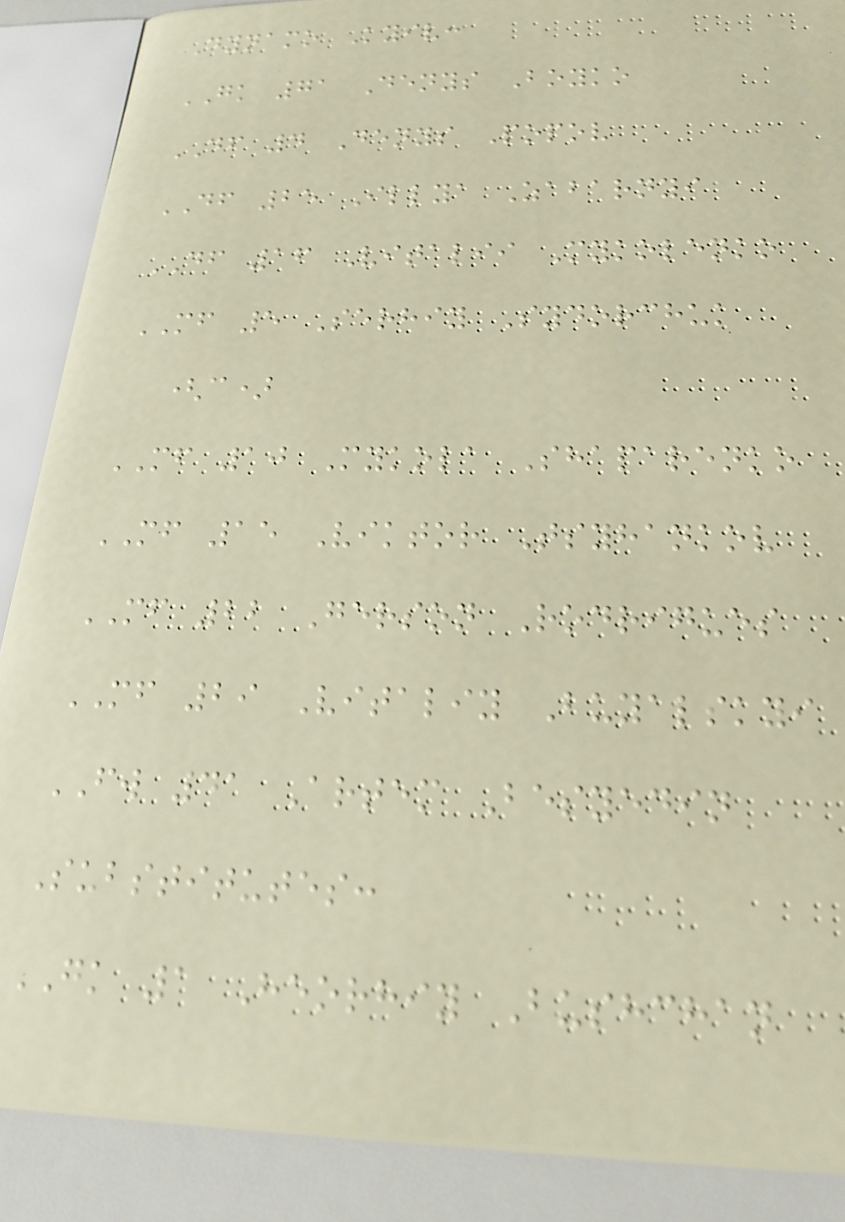Dynamo Kyiv:
GK 71 Denys Boyko
DF 4 Denys Popov
DF 25 Illya Zabarnyi
DF 16 Vitalii Mykolenko
MF 5 Serhiy Sydorchuk
(c)
MF 10 Mykola Shaparenko
MF 15 Viktor Tsyhankov
MF 22 Gerson Rodrigues
MF 29 Vitaliy Buyalskyi
FW 41 Artem Besyedin
Substitutes:
GK 1 Heorhiy Bushchan
